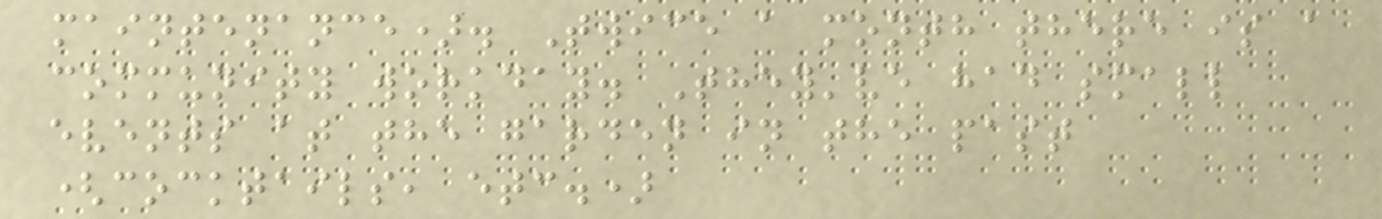maintenance). Twice a month there is a
community workday. They've had small
events at the garden in the past
(cocktails, etc.)
